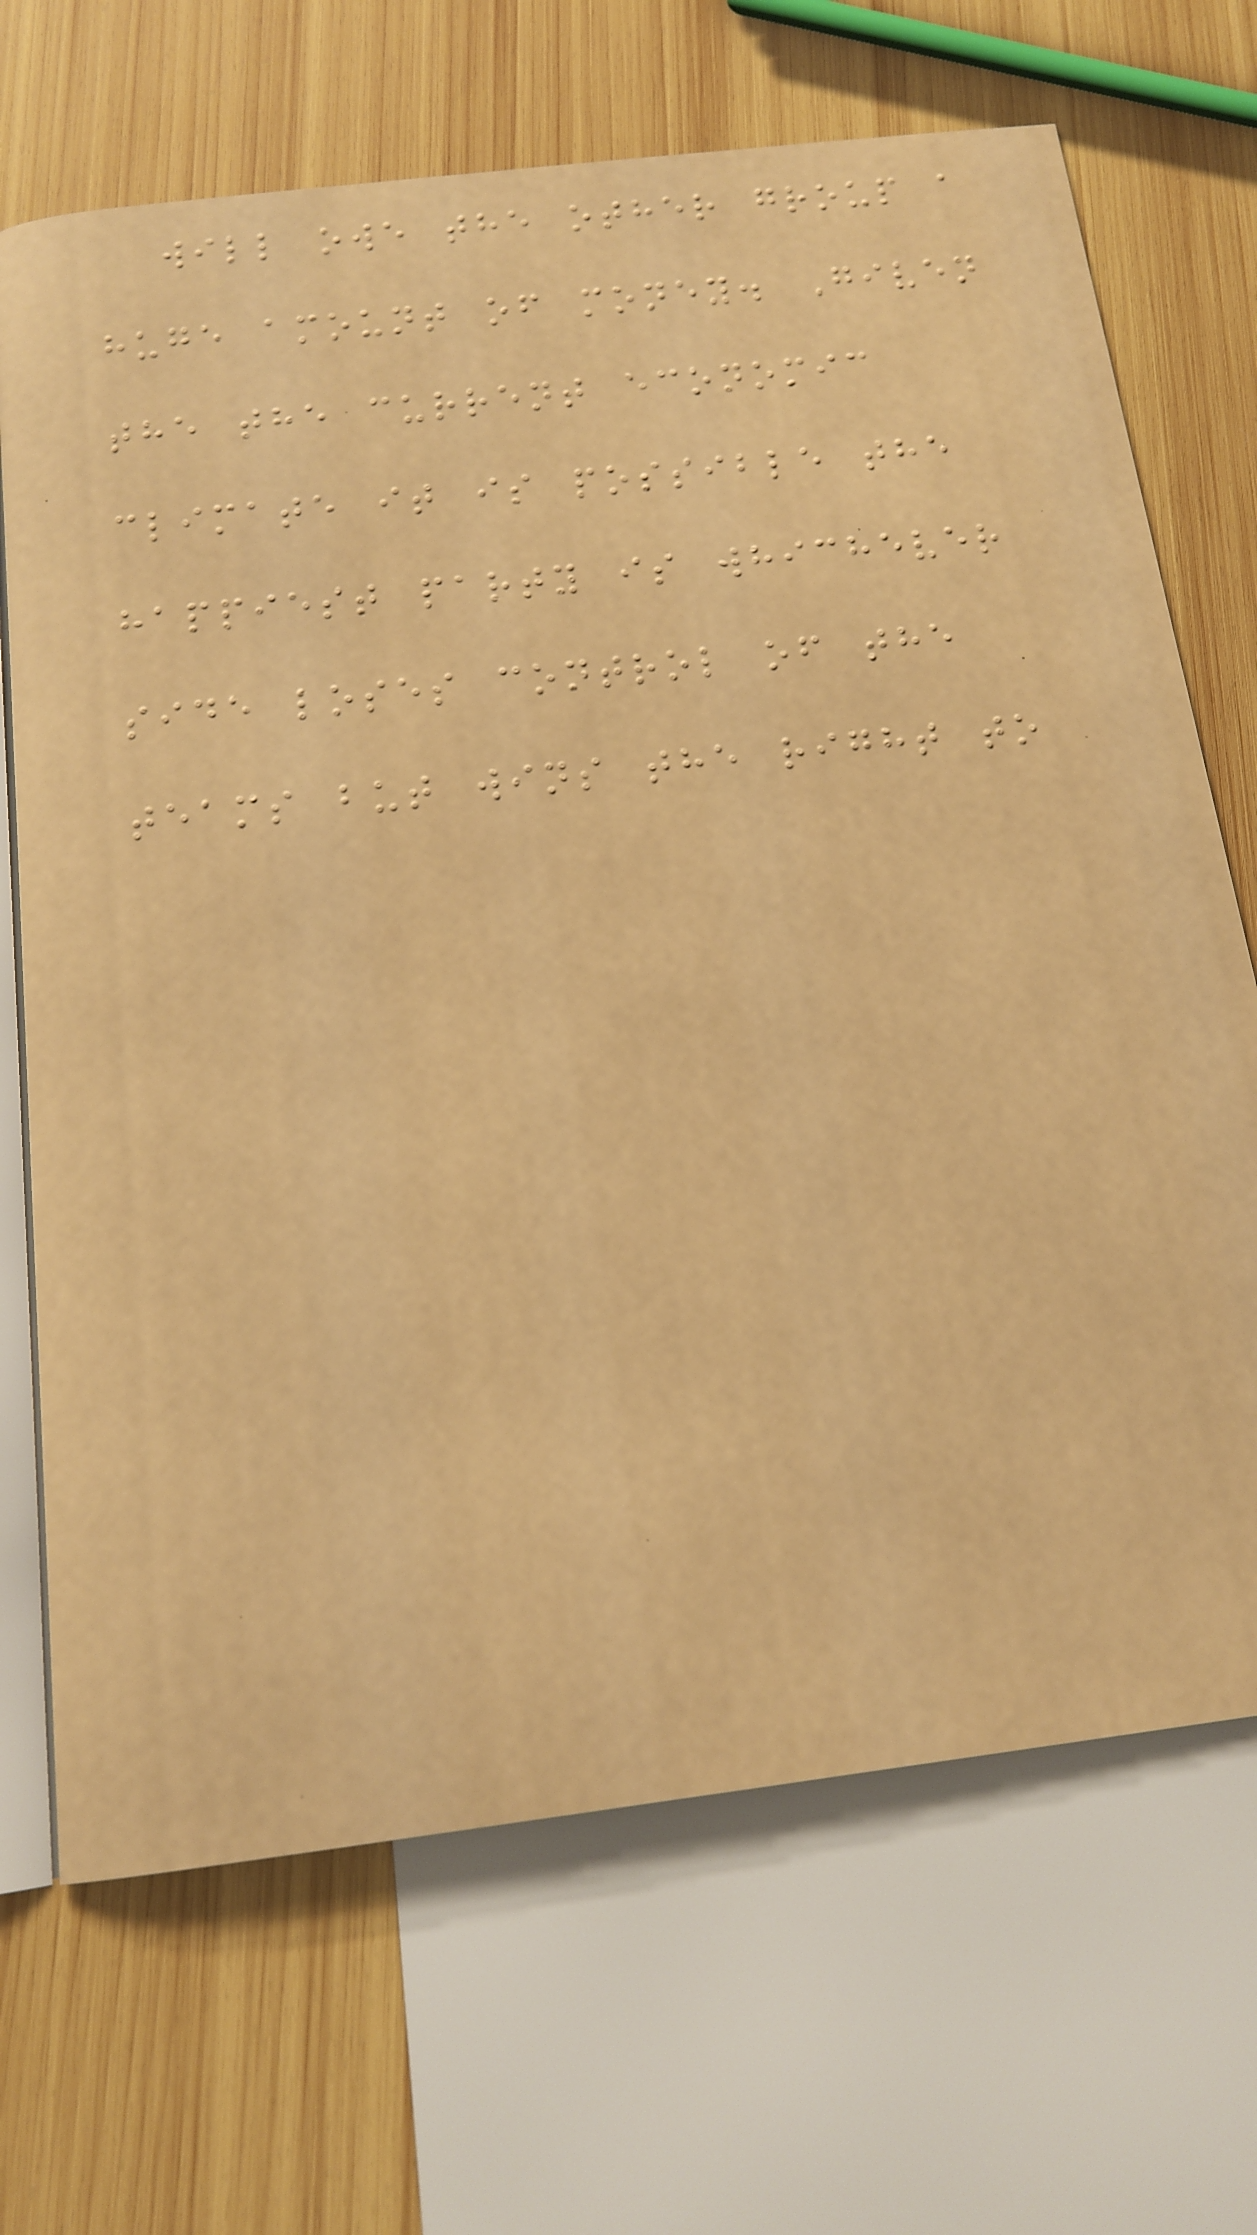will owe the other group a
huge amount of money. Given
the the current economic
climate it is possible the
happiest party is whichever
side loses control of the
teams but wins the right to
